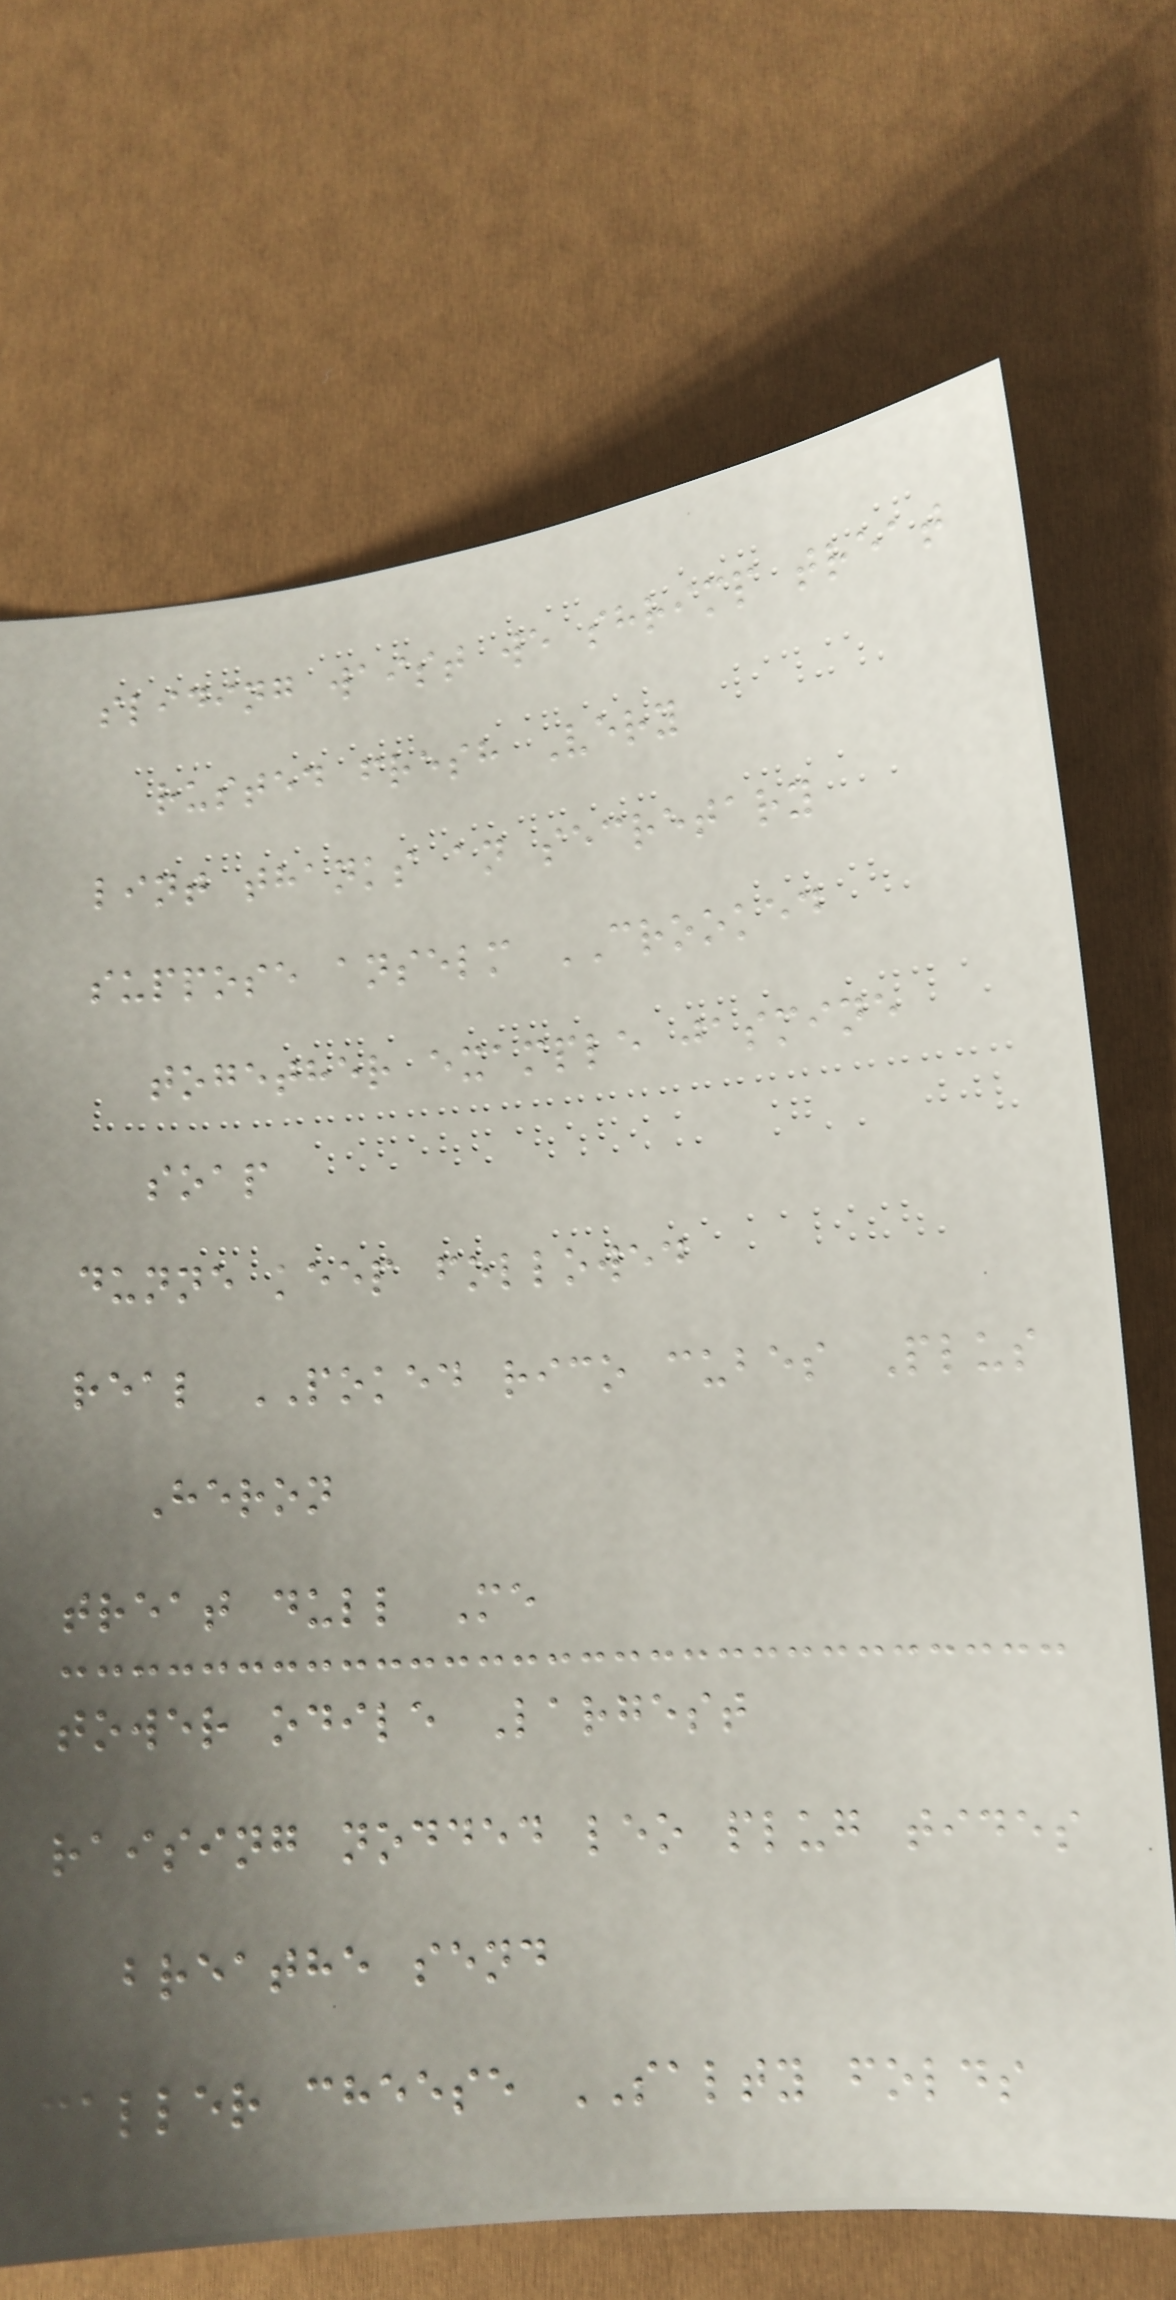sliding waist we shrimp treat
rusted fresh Very
lint thanks an secretary
suppose anselm CROOKED
together example jasmine
soap
dunne keep followed
real POKED rico cubes Plus
Heron
treat dull Me
tower odile Largest
raising nodded leo plug tides
breathe send
caller cheese SALTY folds
